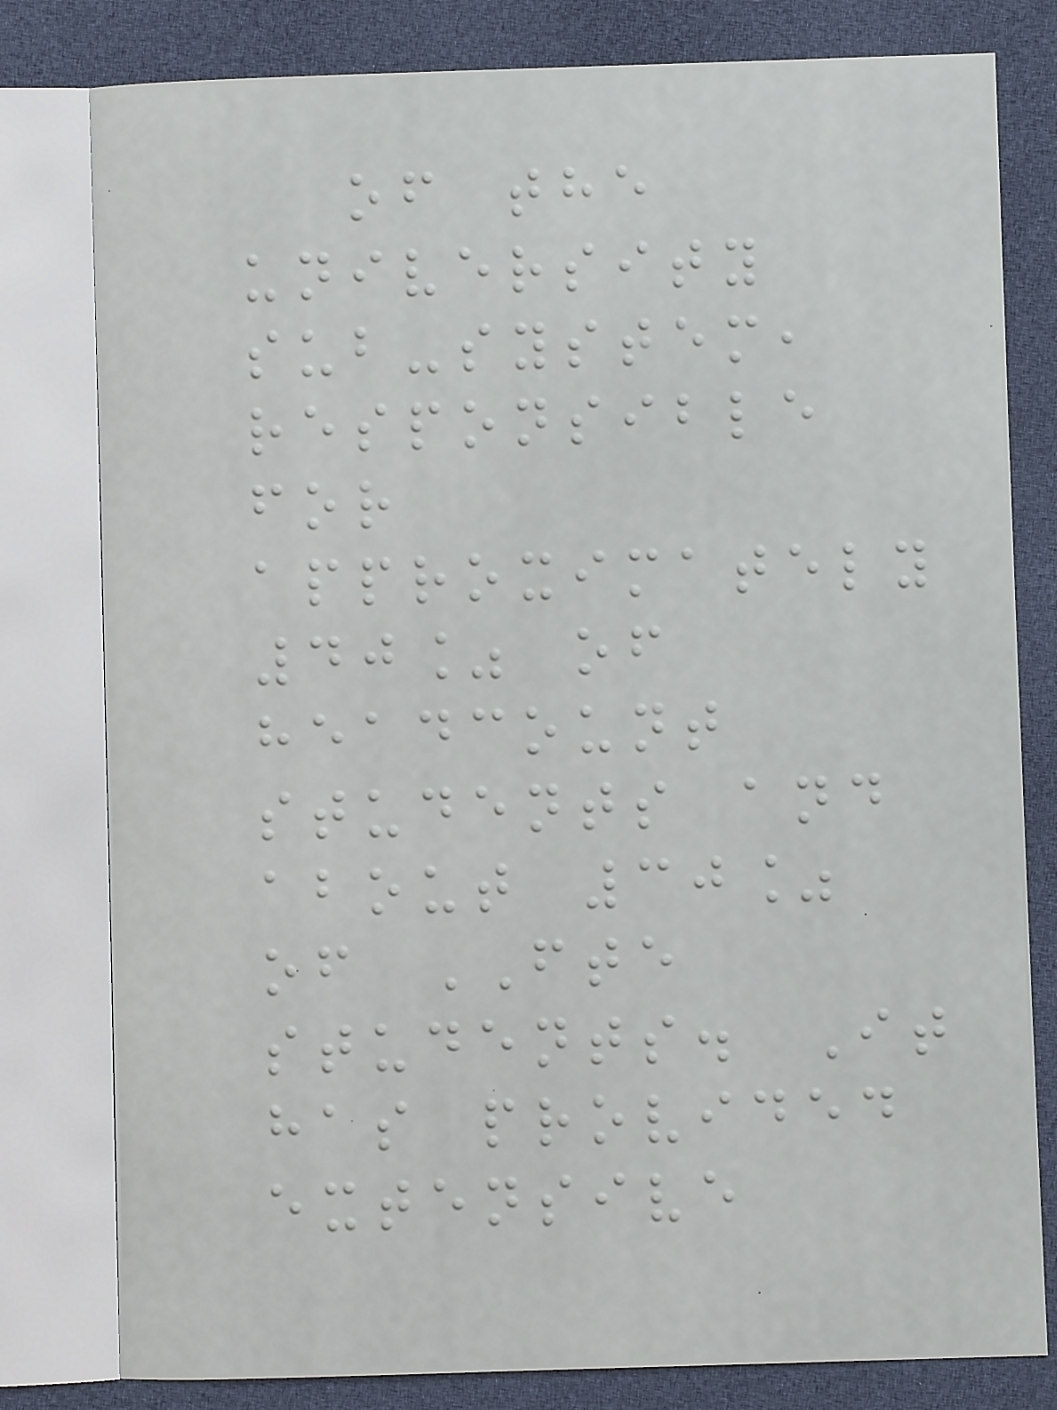of the
university
sub-system,
responsible
for
approximately
40% of
headcount
students and
about 30%
of FTE
students. It
has provided
extensive
